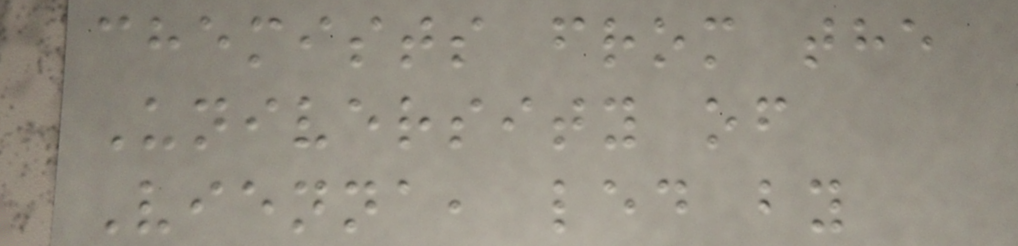chemists from the
University of
Vienna, led by
